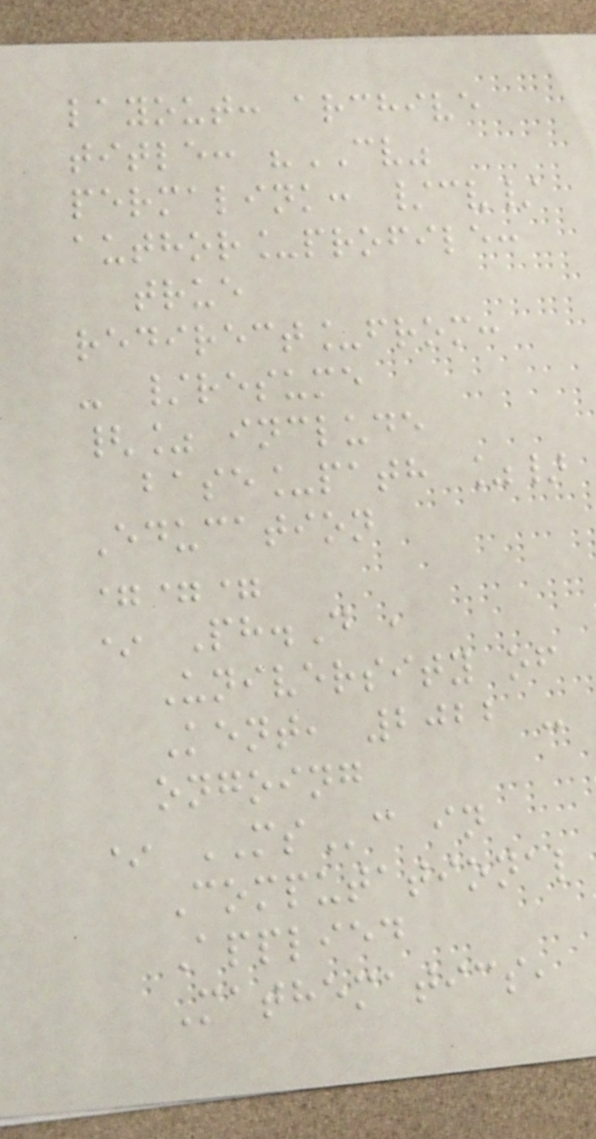layout: archive
title: "CV"
permalink: /cv/
author_profile:
true
redirect_from:
- /resume
{% include
base_path %}
Education
===
* Ph.D ,
University of
Kent, 2022 -
ongoing
* MSc in
Computational
Applied
Mathematics,
